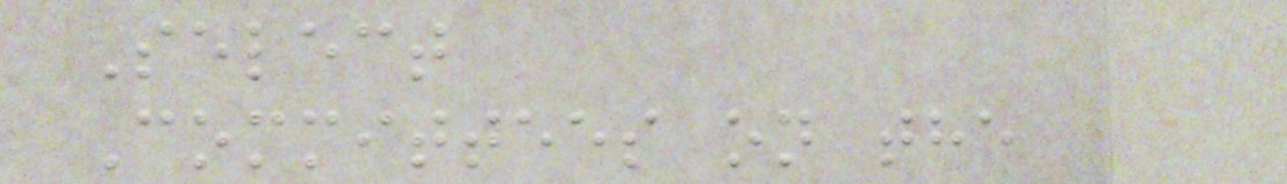Select
Committees on the
